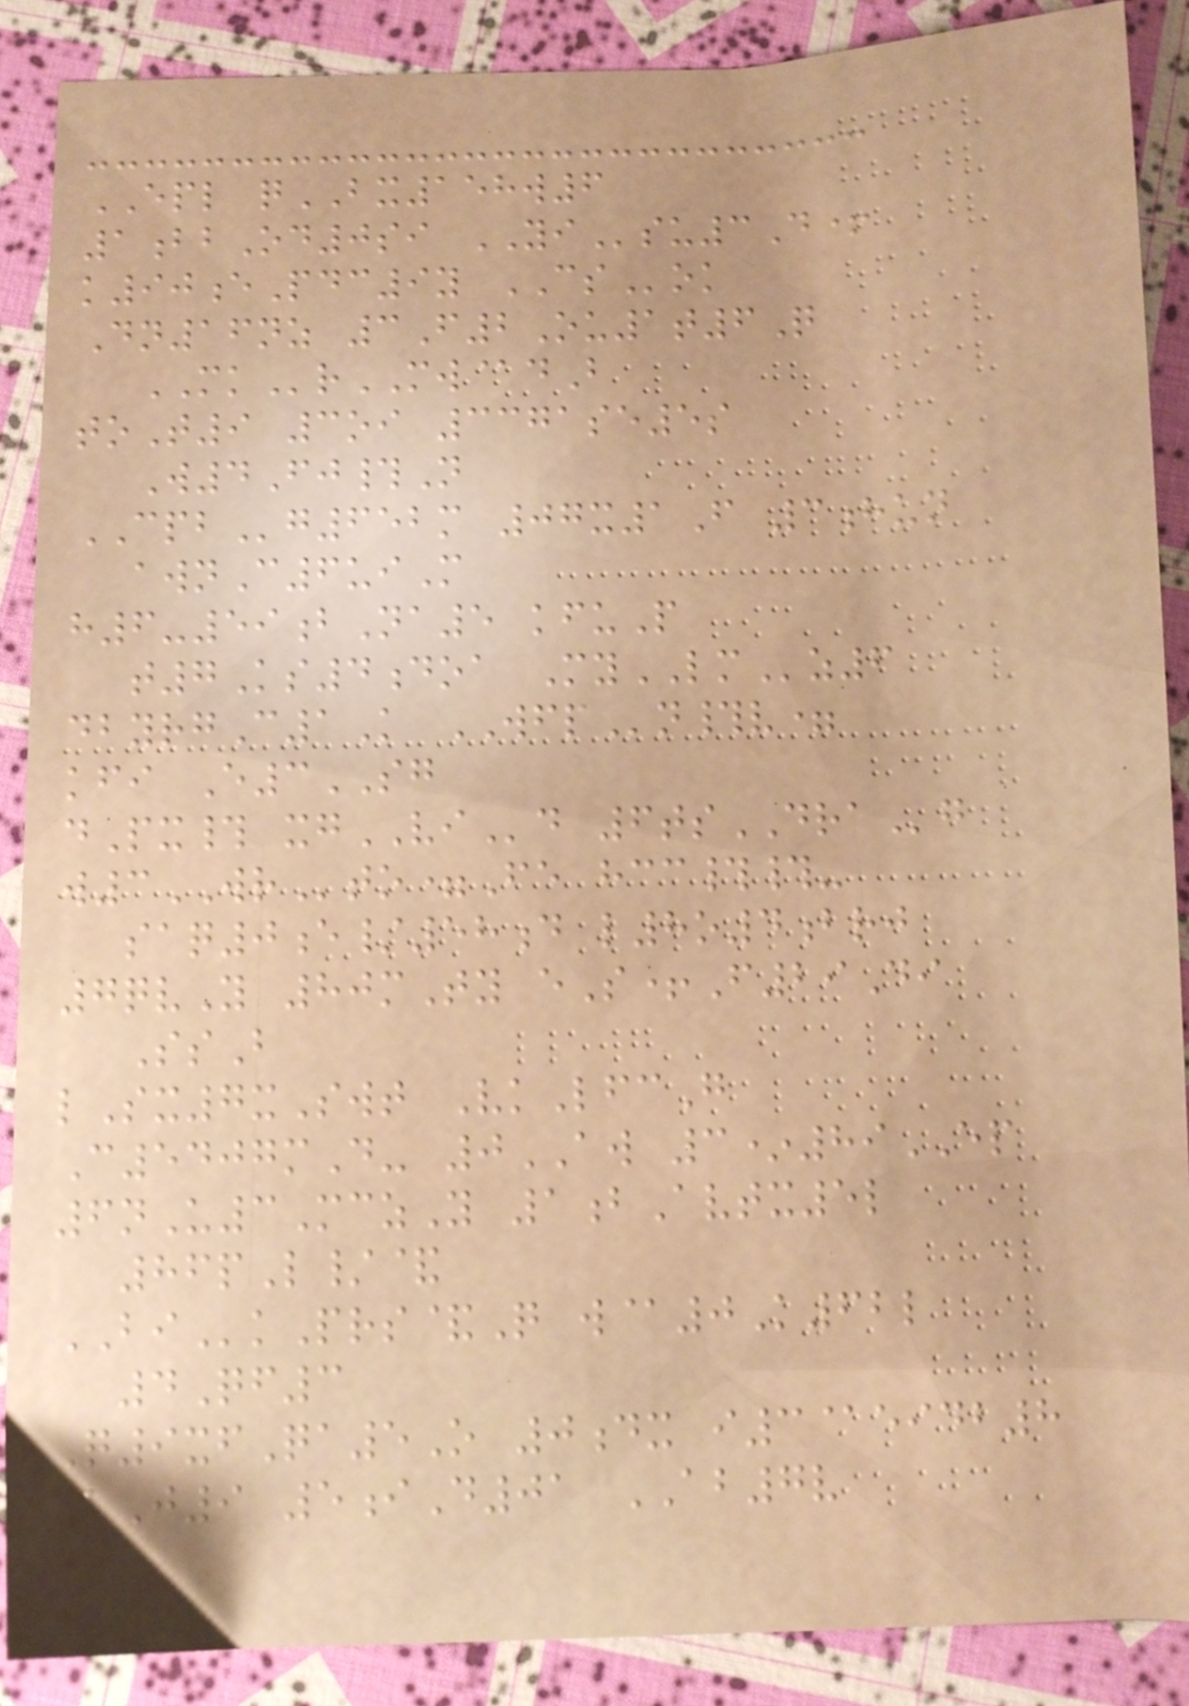EPL qBX158w6
1bbOd0si YIsu3D+
k90ePdc9y CSok
Dn16nz 3F2Ou1t6Q
MKrMW@dB
toT9 3oi 3371se5s
W4Fj#N
CPBg652m 07x1F 3hun
awnC6uiM
h6-59bNa5 kfuP
t7Ks4doa MyLMz6
dbyrgC1K WFPn#v=
kfi E3SG
dPx# xgVId 6tsDRAg
w3WRto=Fe hcc##-
saq0e/58d l8o4brj
7qvY 80mTy eS+F29Di
SsB
lSx7xSwt VkLfcG
C5407mD- 0AW 3*89EP
6nU3MczY 1bAvtx5l
86pL/&
BIkPrs&Q w@0K62l
4Qf3
Q9xfQa5O 0dx i3@eidb8
xaJ9 5iD01 AB7v
